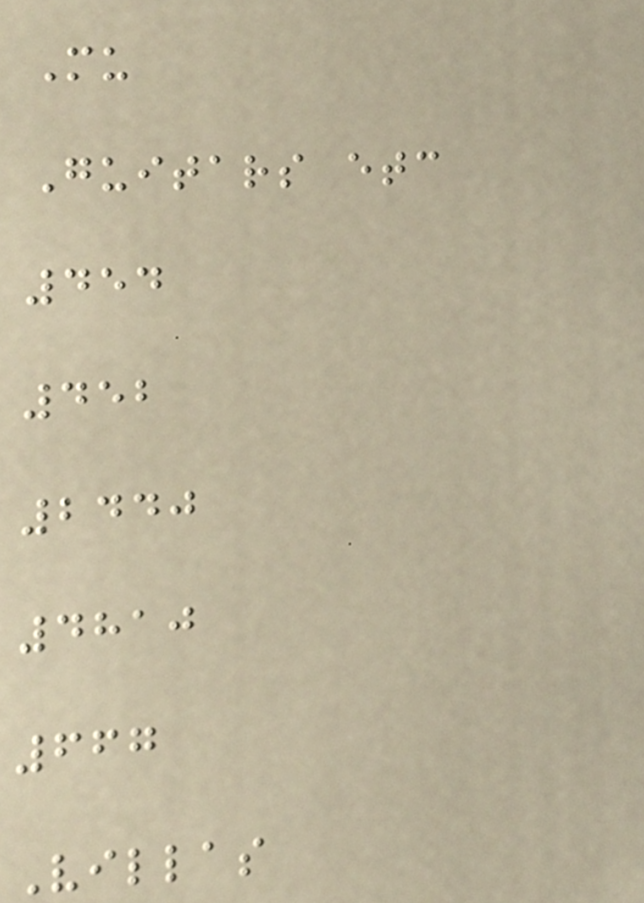Mu
Guitars etc
454
452
2440
4810
667
Villas
